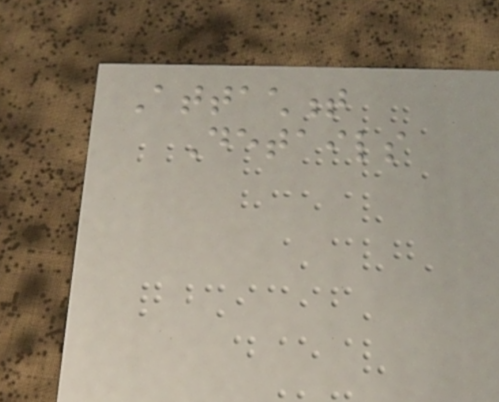Attachment
Details
